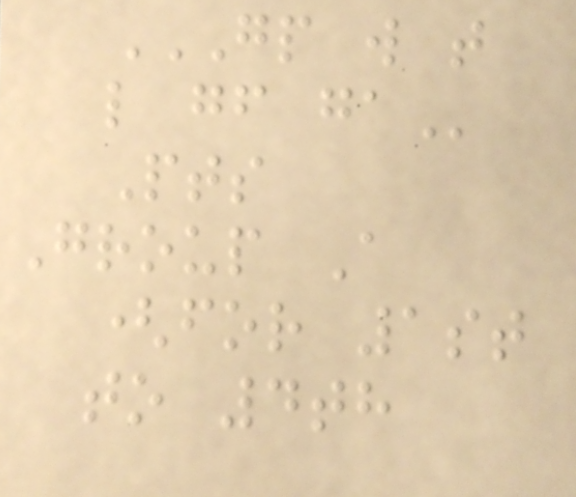GP W T
L GF GA
Pts
Group A
(for 1st
to 4th
